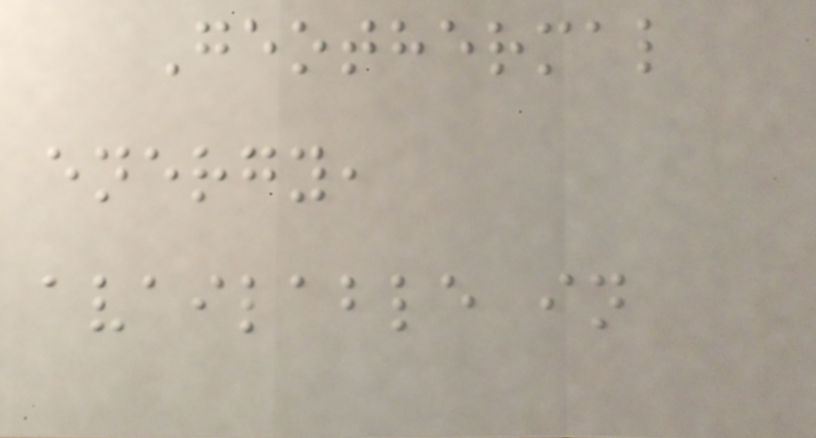Geothermal
energy,
available in
